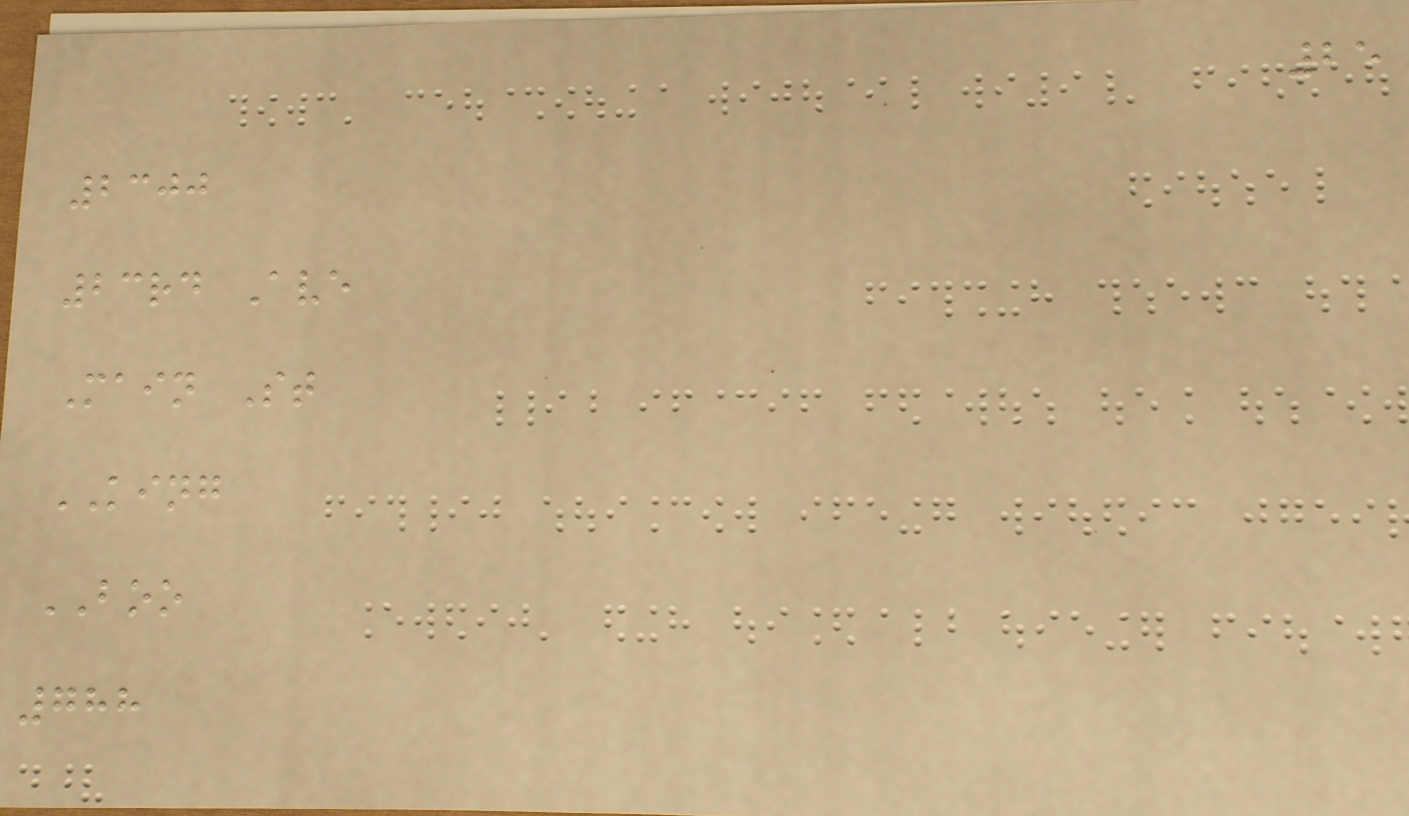25
2300
23rd Ave
Main St
KING
BOO
788
